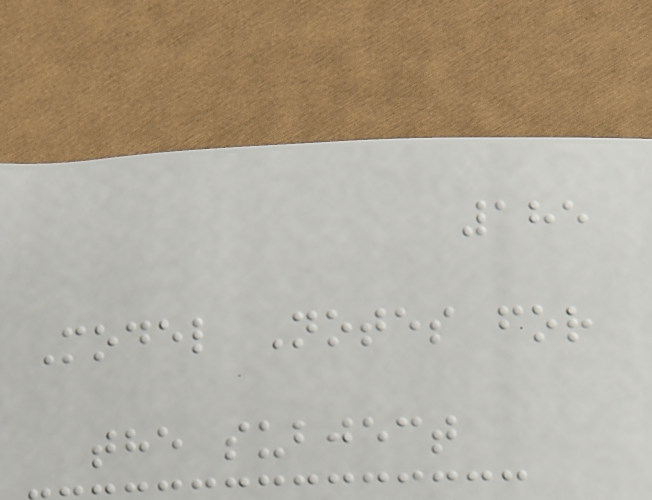185
Model Notes for
the subject
